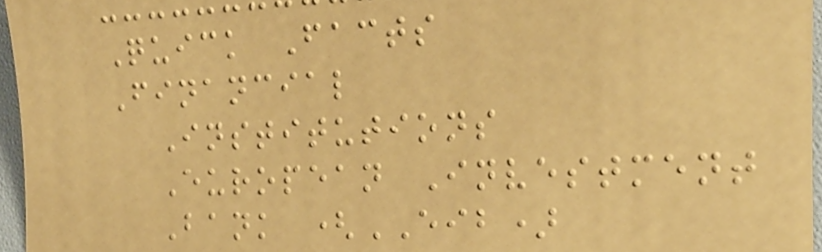Quick Facts
Financial
Institutions
European Investment
Bank (EIB)
